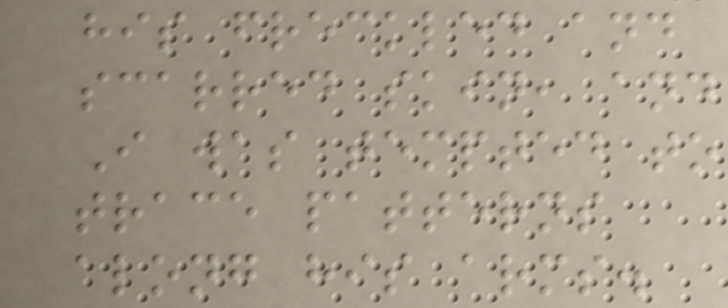his freckled and
scarred skin, and
I was tempted to
trace patterns
along his arms.
